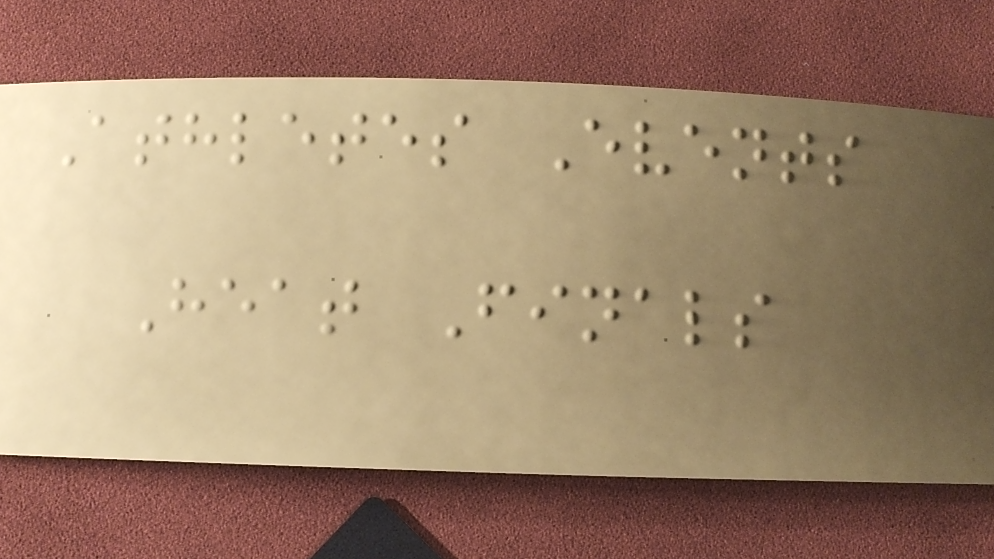Athletes Events
Heat Finals
